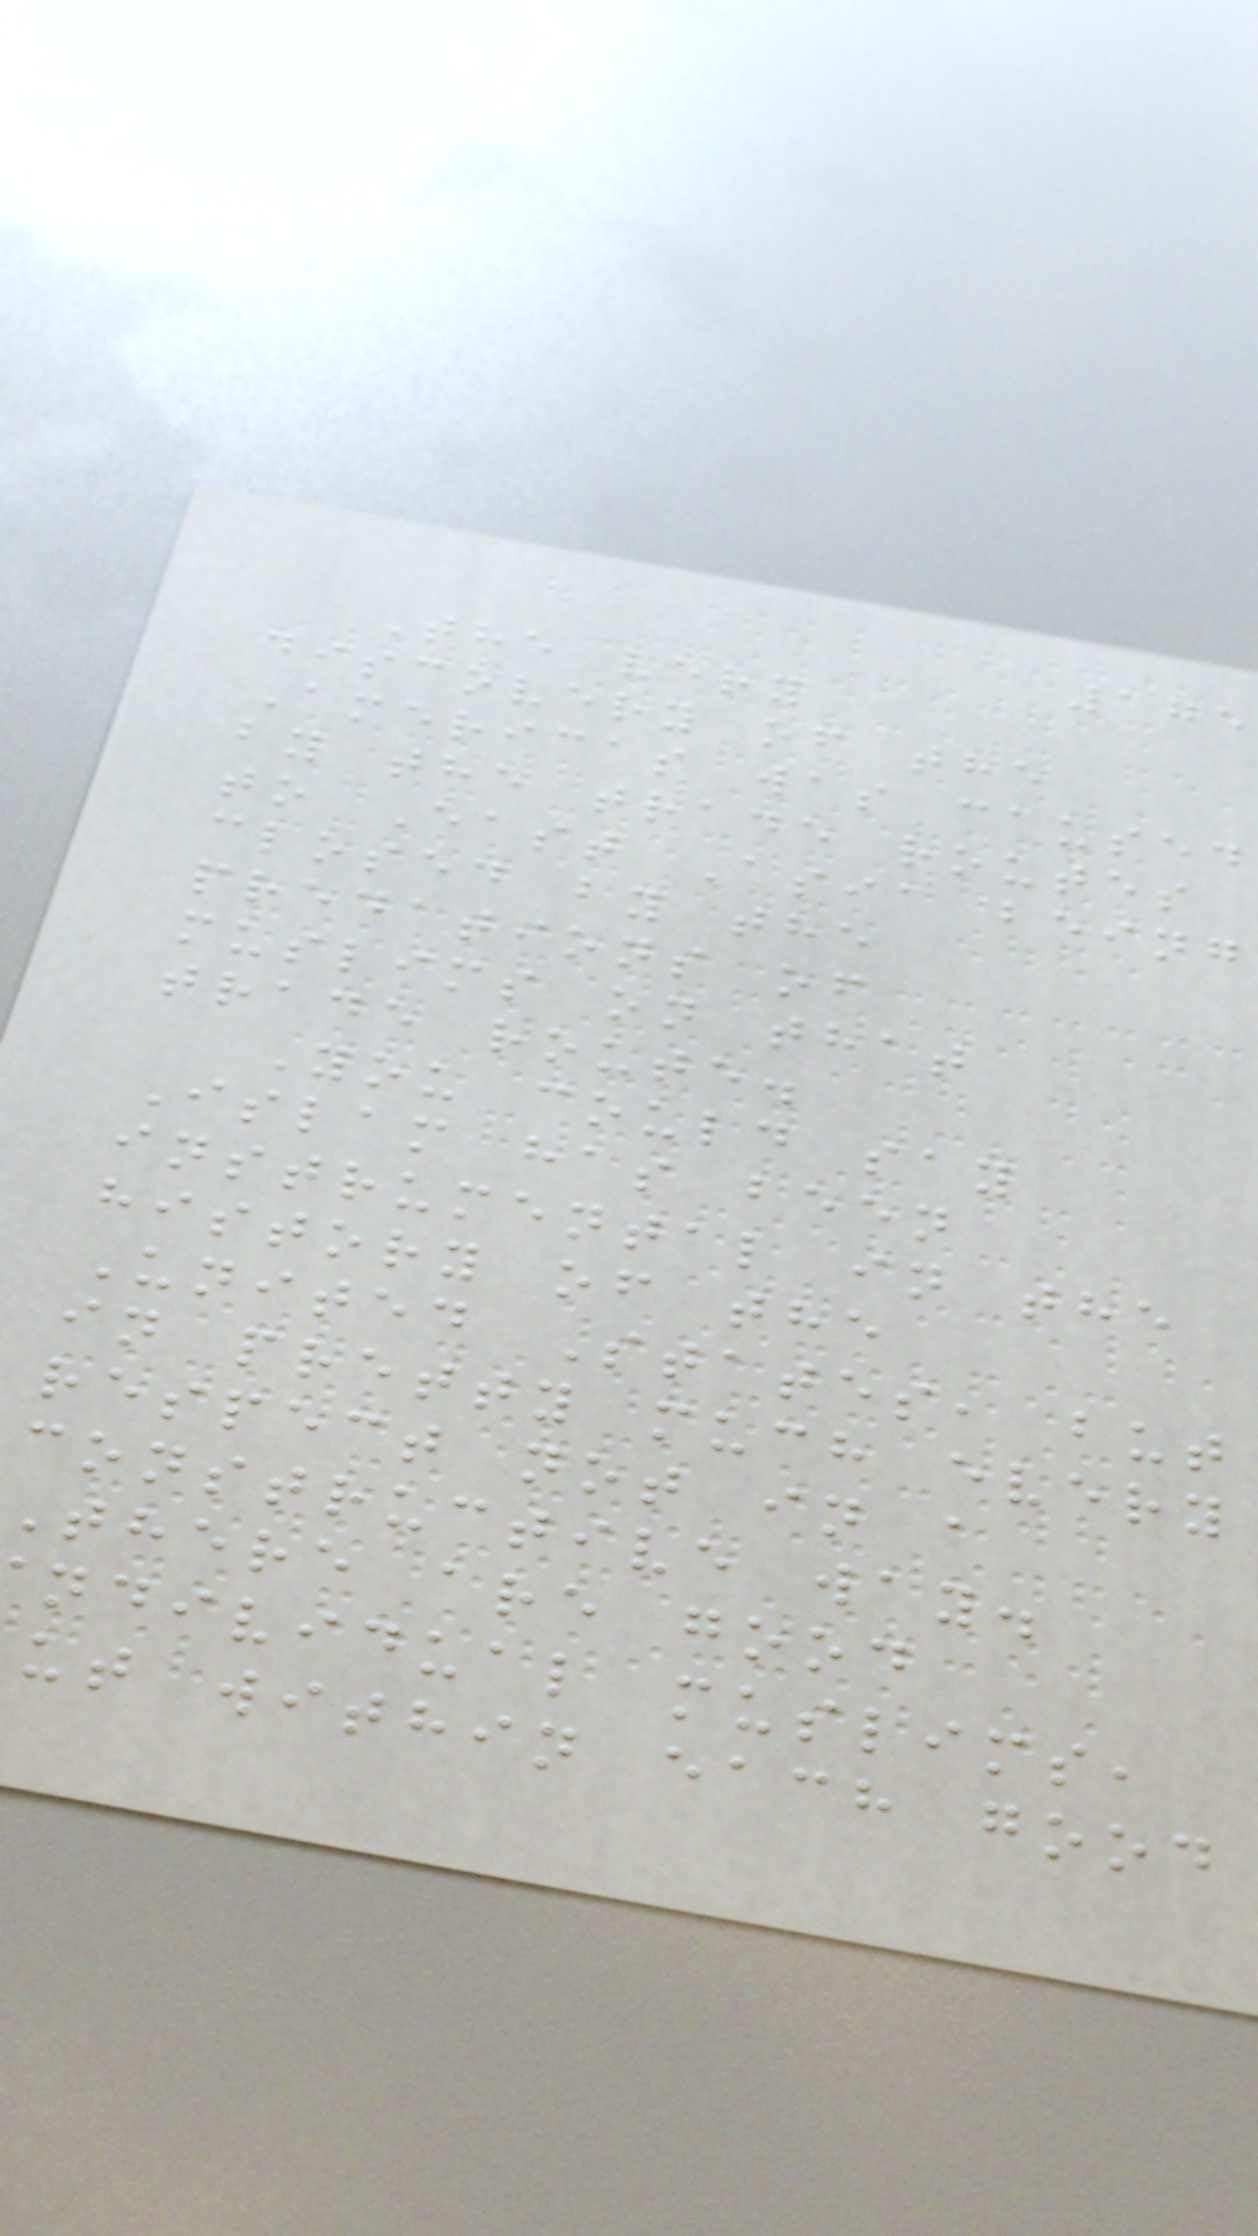175
The very
discovery of the
Americas was caused
by the trade routes
to East Asia being
closed by the
predations of
muslims on that
trade route.
You could say
Islam has been
instrumental in the
history of the
United States, but
in pretty much every
respect not in a
constructive way.
there are good
ndividual muslims,
ut within each good
